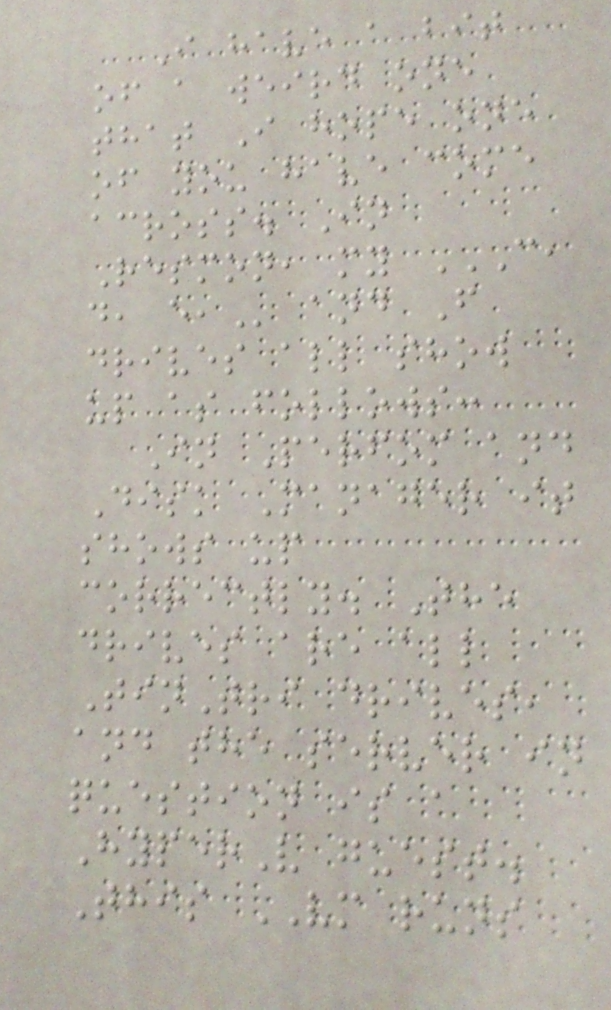I have a bit
of a weird one
that I hope one
of you have come
across. In
Resmon, my C,
D, E, and F
drives all show
up as follows:
In Perfom and
Disk Manager it
shows up
correctly. The
drives are all
TinTri drives,
and the server in
question is a
HyperV guest.
This VM runs
